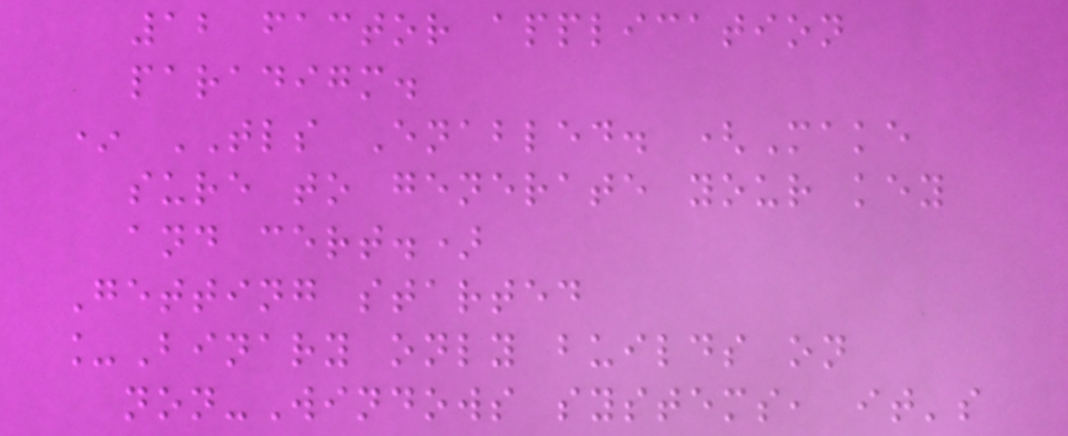12 factor application
paradigm.
* TLS Enabled. (Make
sure to generate your key
and cert.)
Getting started
_Binary only builds on
non-Windows systems, it's
